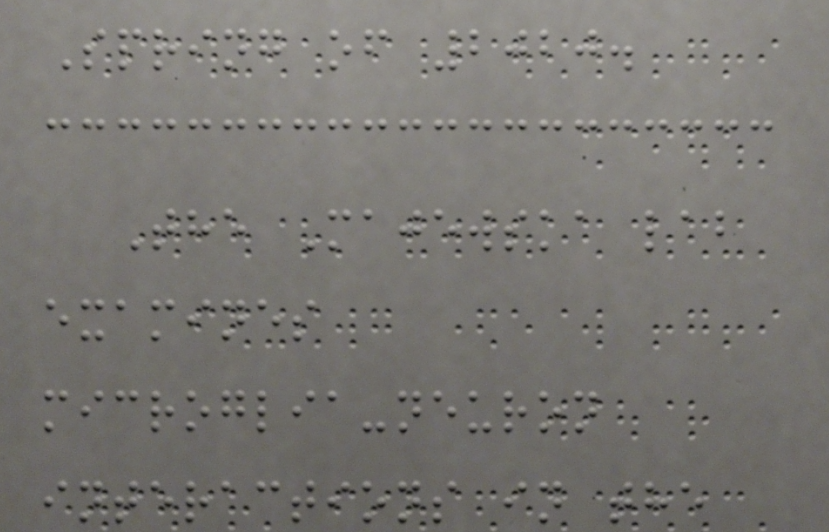Spring of 2020.
The Majewska lab
examines
microglia-neuron
interactions in the
